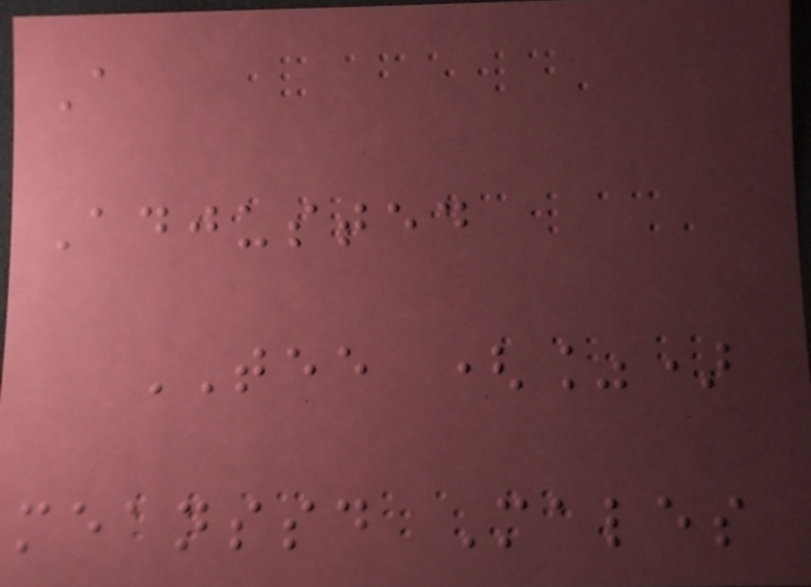A
Adjusted
TEE (%)
meanssd Males
